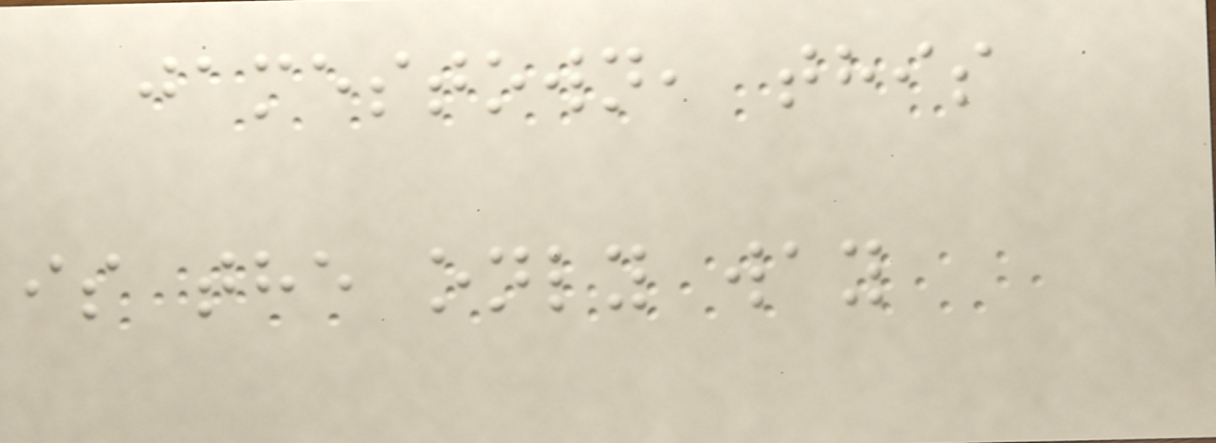jamestown, this
is the only way
